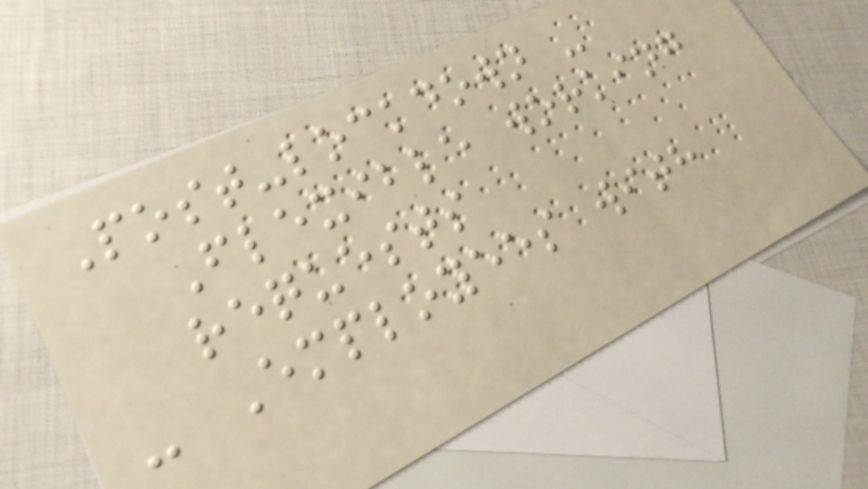Post-lockdown -
Flexible working
requests
- Employees with
